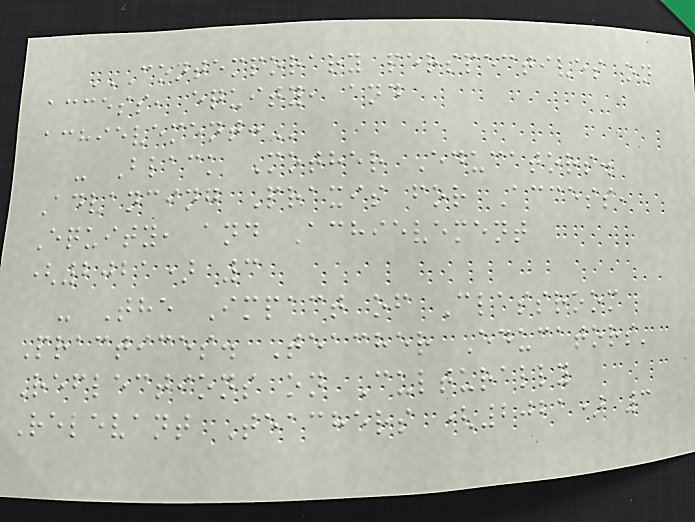CONTEMPORARY PERSPECTIVES ON
ACCESS, EQUITY, AND
ACHIEVEMENT:
- Black Mother Educators.
Advancing Praxis for Access,
Equity, and Achievement
(2021) 3
- The Impact of Classroom
Practices. Teacher Educators'
Reflections on Culturally
Relevant Teachers (2021) 3
